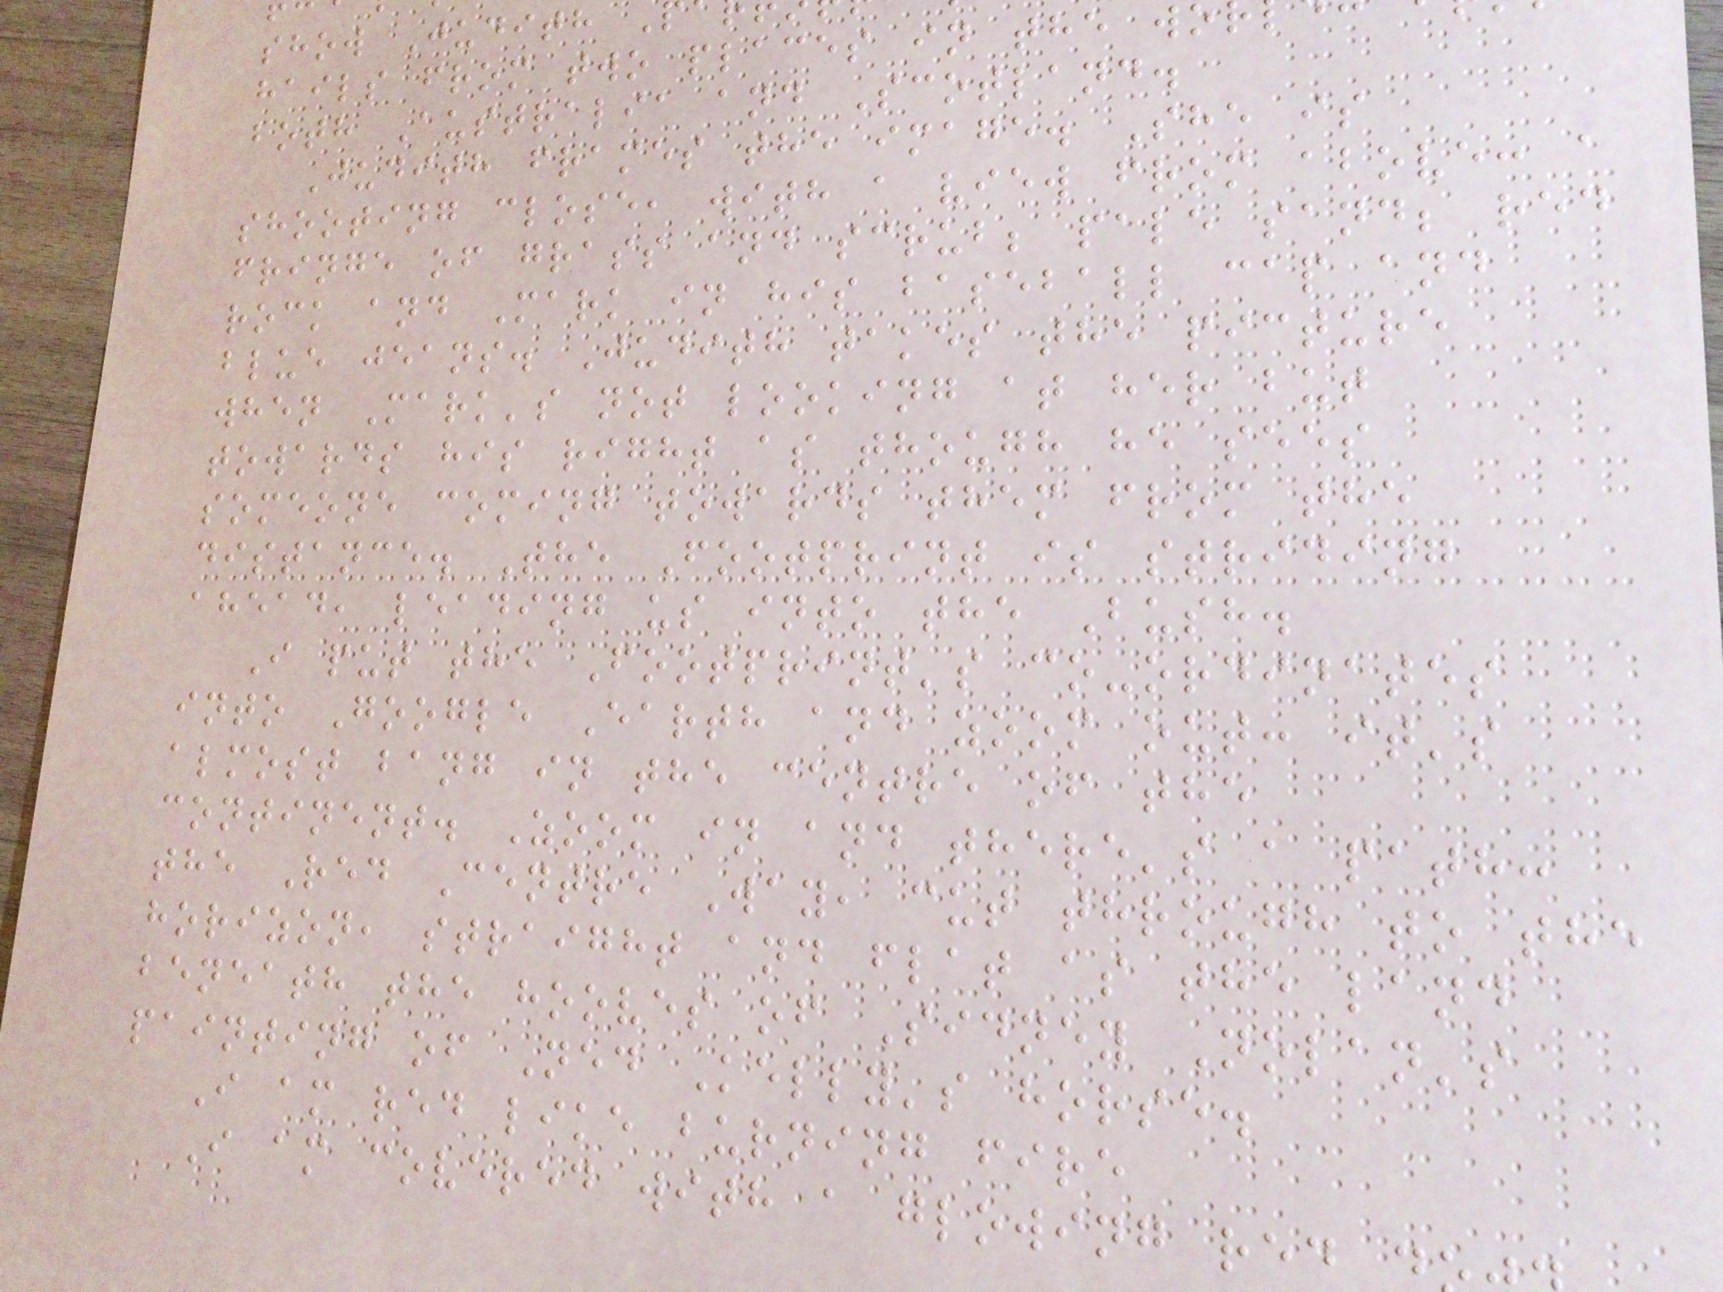show Judith
hails from two places in the wo
both Australia and Scotland.
Judith frames the image. She is
shooting close, with a view from above: a
fringe of grass and scrub; pale sand; red
rock and Mark in his baseball cap and
blue jeans. Judith takes the picture
when Mark's not looking at her but
towards his right as though he sees
someone coming towards them from the
distance. The Footprint is striding
ahead, leading us into the Bush.
I put the Footprint's co-ordinates
into Google Earth and zoom out: it's
almost bang in the centre of the
continent. Zoom in and there's a path:
the Red Centre Way, cut through to the
horizon, straight and flat as the land
beneath the hooves of Sidney Nolan's
painting of Ned Kelly's horse.
I am red like burning fire
I am covered with a glowing red
